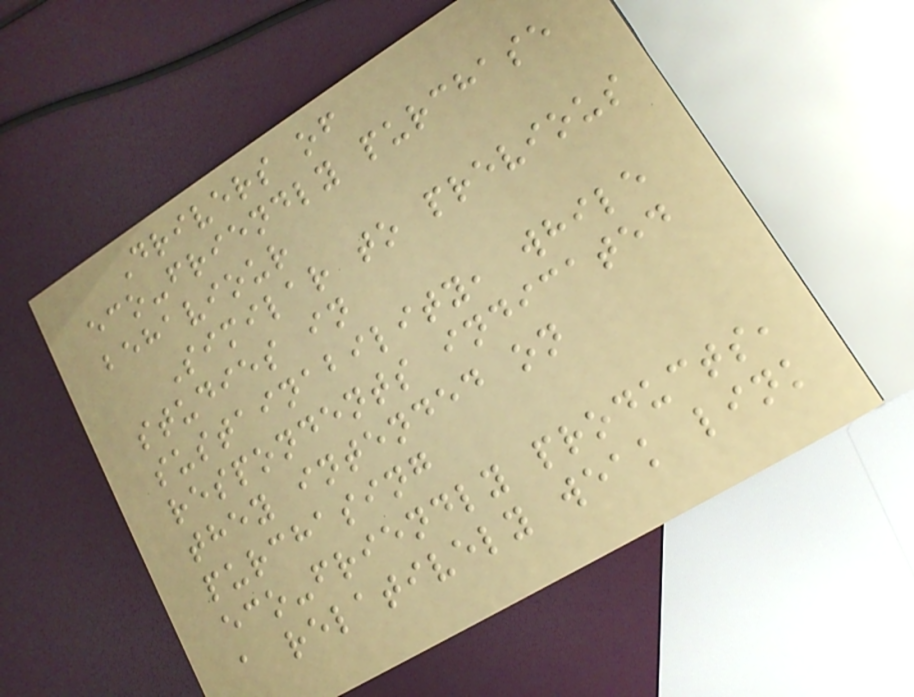Drivers of
eco-friendly purchase
behaviour
Similar to previous
studies in
sustainability, while
respondents indicated
they intended on
purchasing
eco-friendly products,
a relatively weak link
